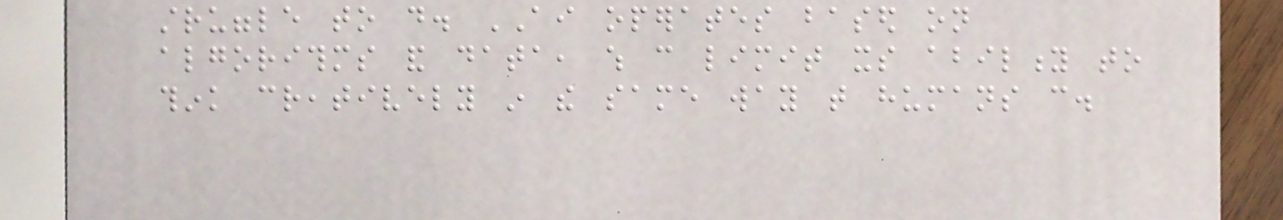struggle to do. AI operates based on
algorithms and data, which can limit its ability to
think creatively in the same way that humans can.
